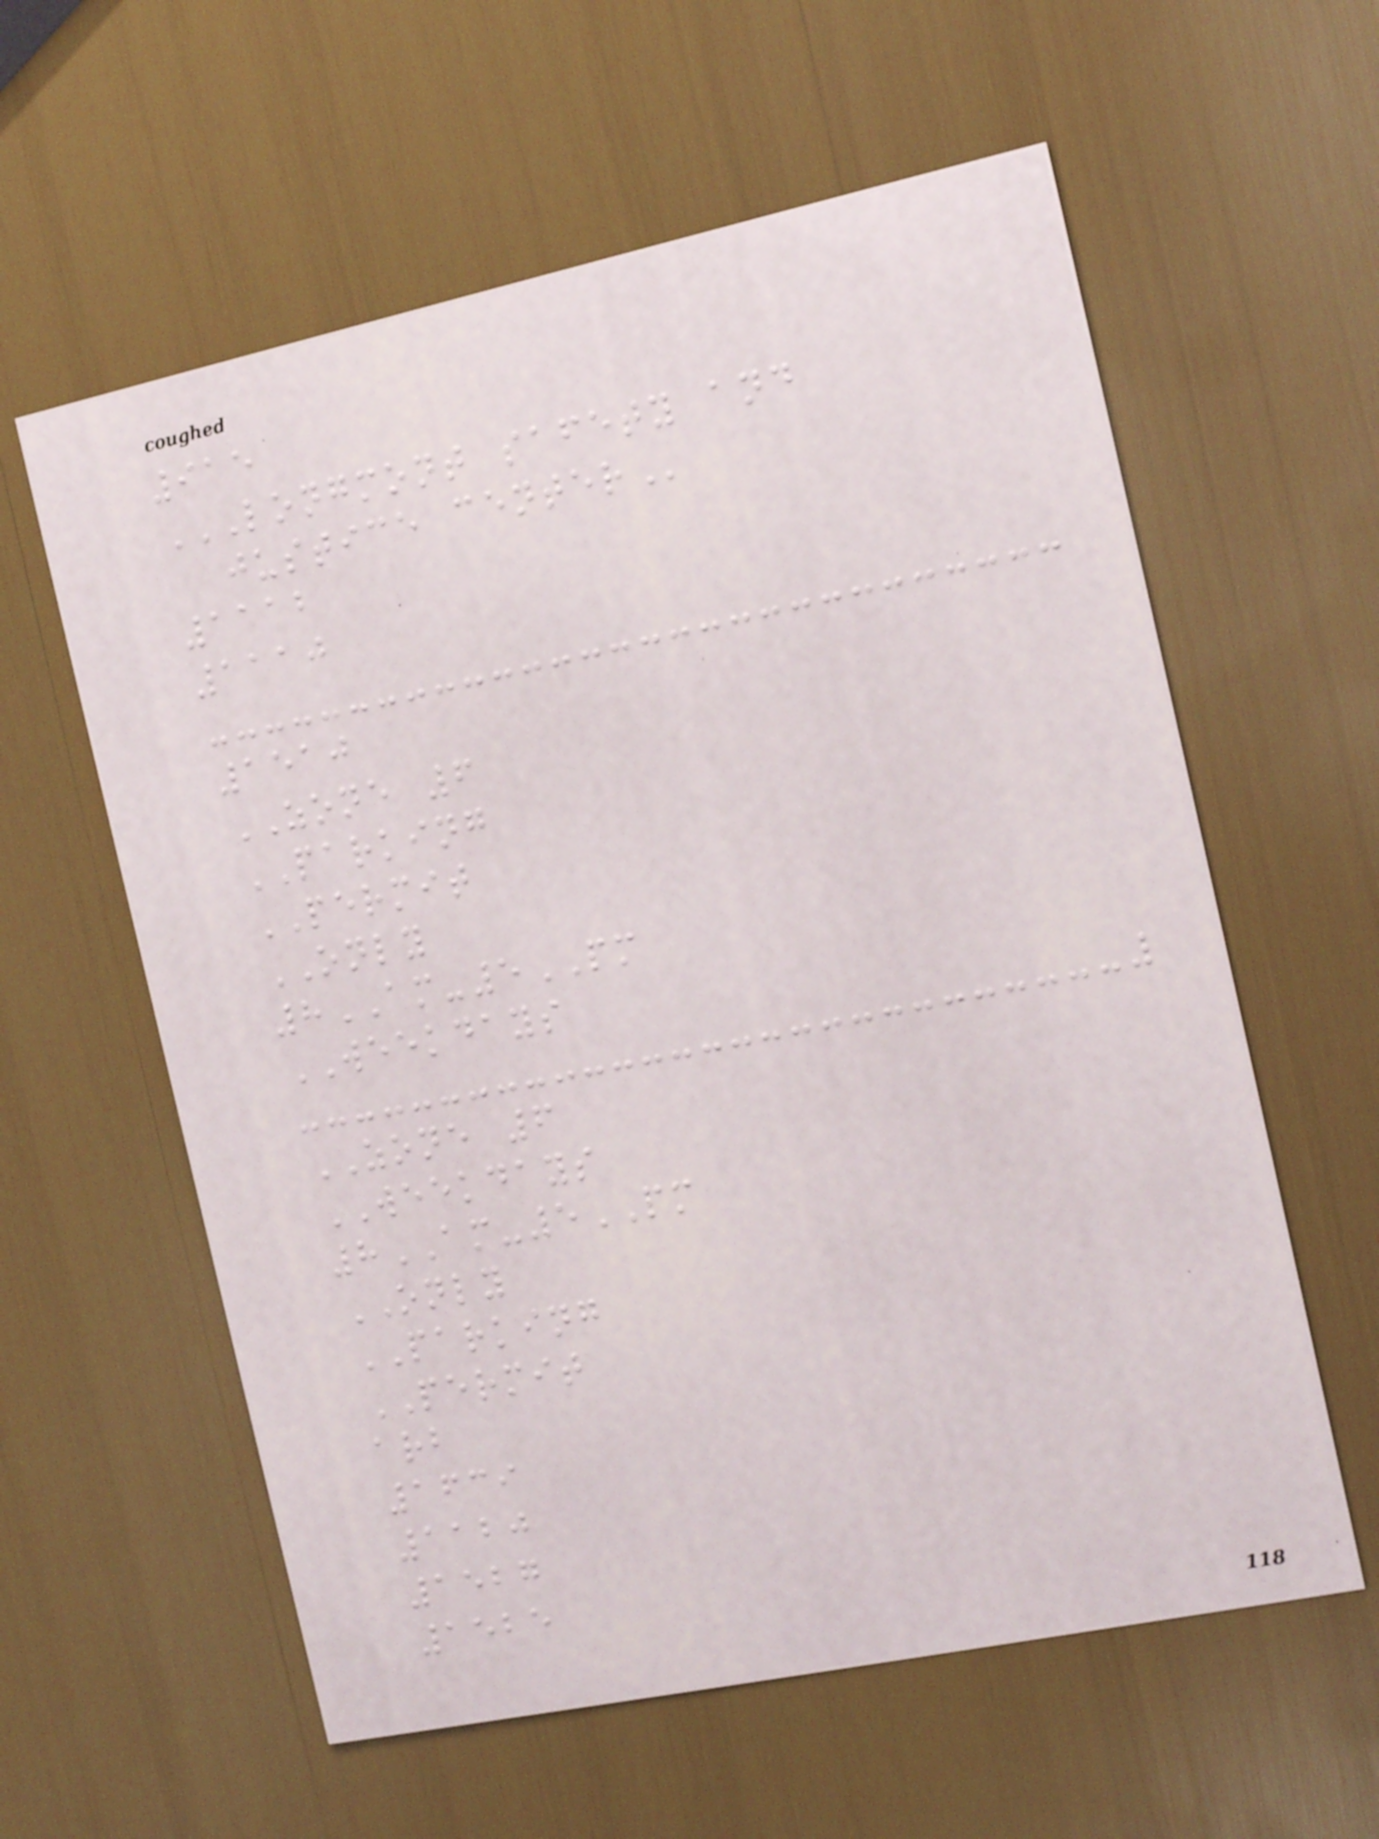915
LONGMONT SAFETY AND
JUSTICE CENTER
1112
1110
1510
ZONE 6
PARKING
PERMIT
ONLY
8AM-5PM
WEEKDAYS
ZONE 6
WEEKDAYS
8AM-5PM
ONLY
PARKING
PERMIT
arb
1639
1120
1527
1525
